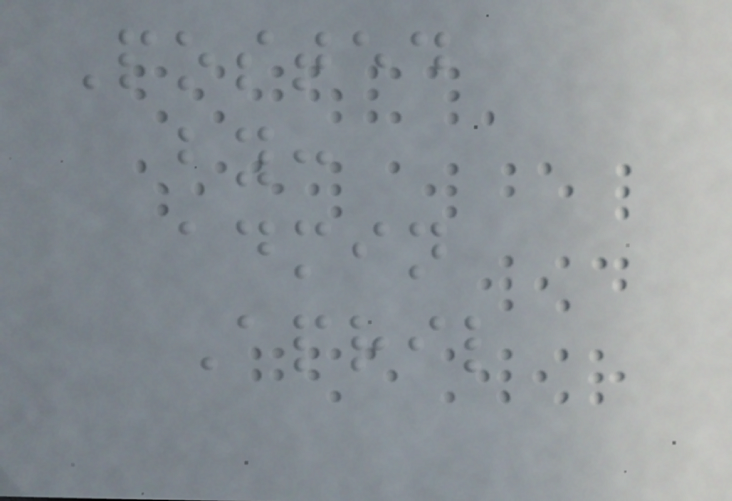Posted
by:
admin
April
